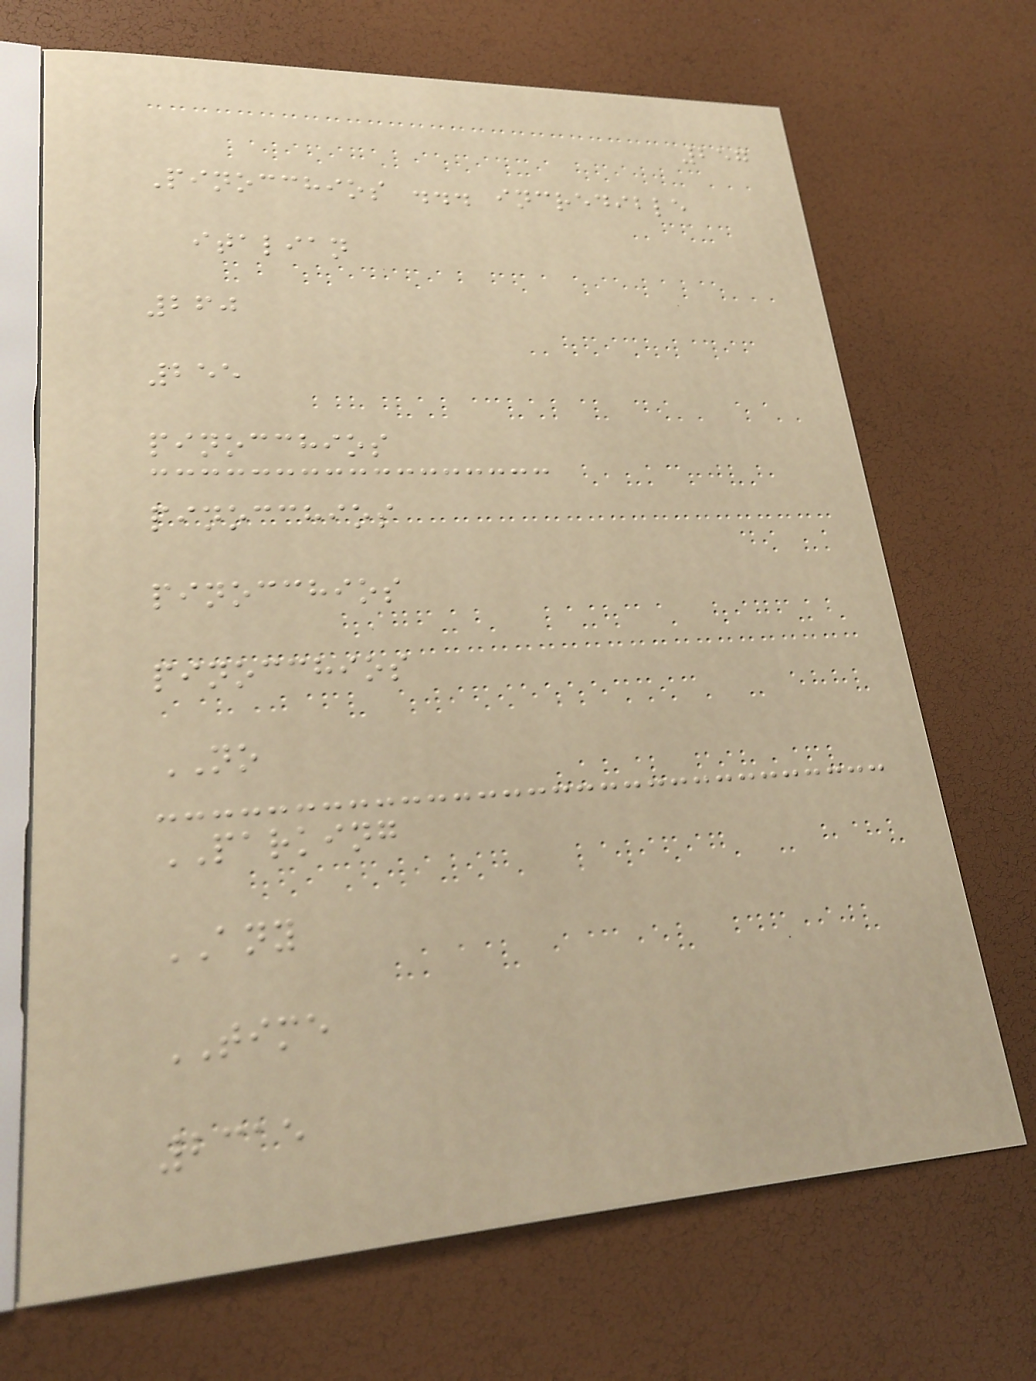257
Pinocchios ... incredible
italian
260
255
pinocchios
pinocchios
pinocchios
pinocchios
NO
PARKING
ANY
TIME
2315
